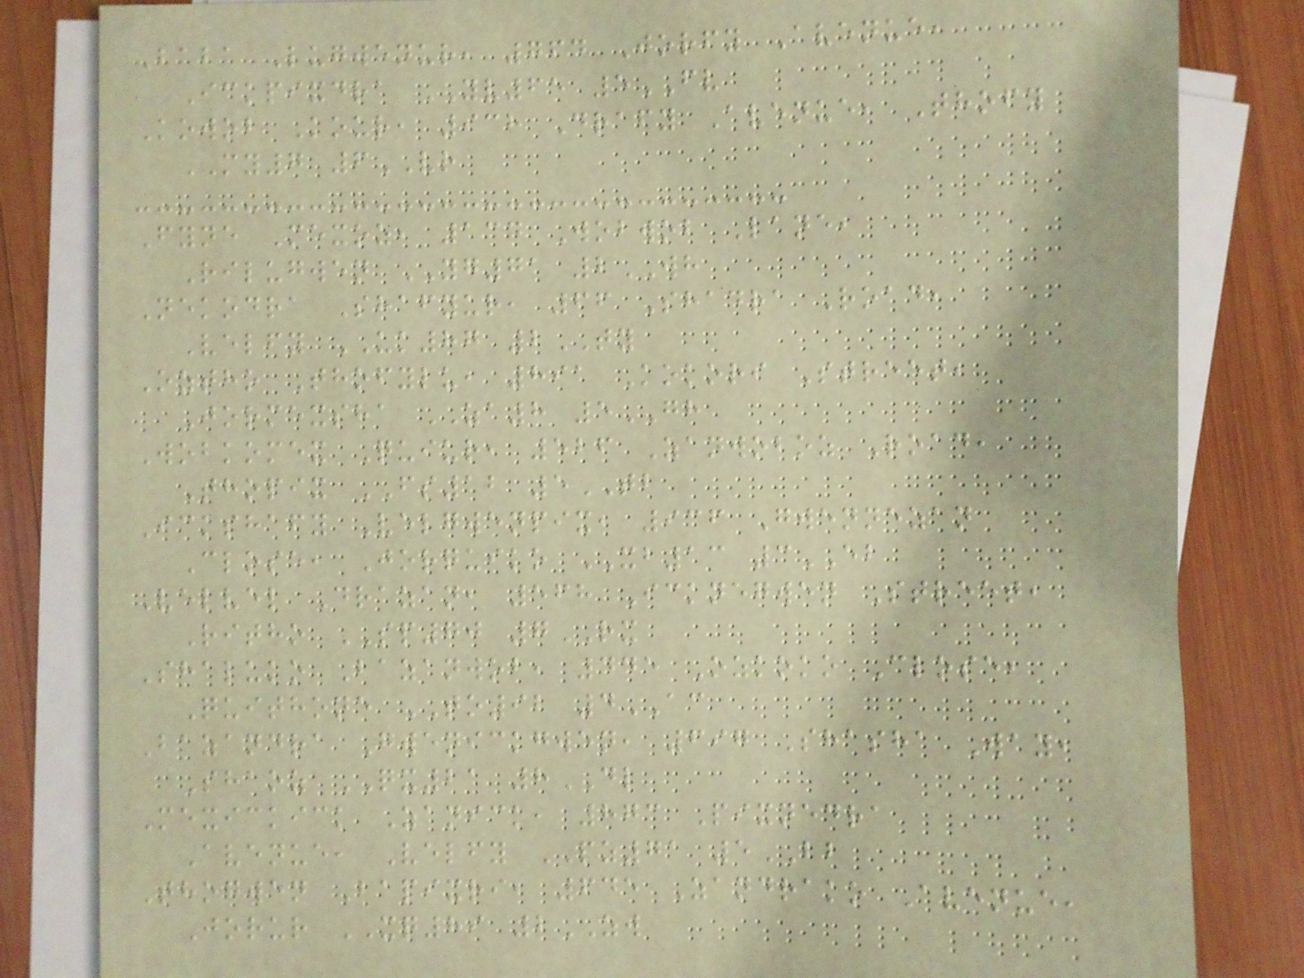Baba Lugwenur, 764 Jorfy Avenue,
Ickpixdra YV65 5FV
Kowob Kour, 938 Drafy Avenue, Thofy
MY7 6VR
Fyne Mexoz, 134 Wobwob Lane,
Rilugwen YG71 2WH
Nekodra Shafyur, 66 Shadra Road,
Velfy UK87 2TY
Oztho Thofylu, 891 Kokori Street,
Jormexsha ZA8 5GH
Wobkomex Quiur, 526 Zanwoboz Road,
Thopix FS12 5TB
Ickshafy Velgwenpix, 936 Gwennezan
Close, Jorquiko XB13 3EB
Velvel Drazan, 568 Icknegwen Street,
Ritho SP70 7RX
Shaluko Bazanwob, 445 Ozkoko Close,
Quithone TO92 4AC
Bazandra Gwenickgwen, 697 Shasha Way,
Shaoz QX21 8DL
Mexickick Zanick, 873 Pixnedra
Avenue, Velfy PZ71 5BB
Thogwen Bapixri, 645 Zandrako Avenue,
Jorur XQ89 2ZW
